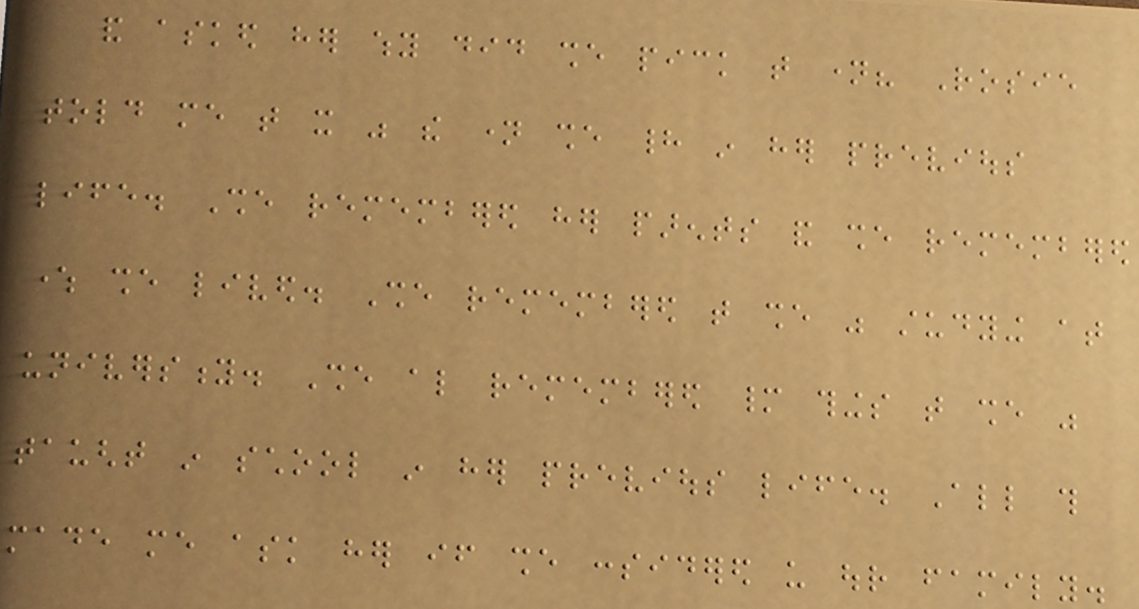and asked her why did she pick that name? Rosie
told me that it was the name she had in her previous
life. She remembered her parents and she remembered
where she lived. She remembered that she was studying at
university. She also remembered many things that she was
taught in school in her previous life. All this
made me ask her if she considered us our family.
